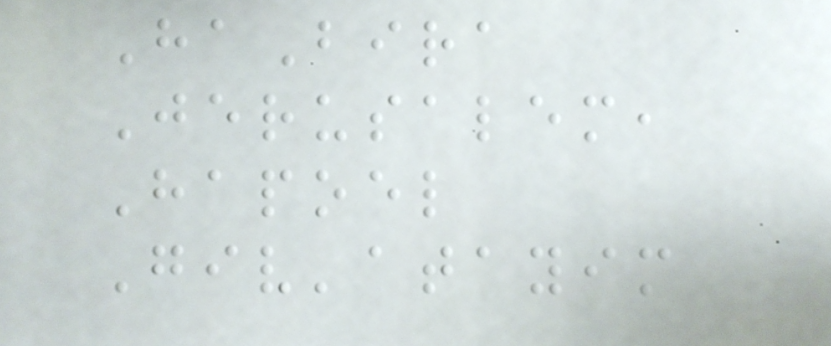HaBira
Jerusalem,
Hapoel
Giv'atayim
